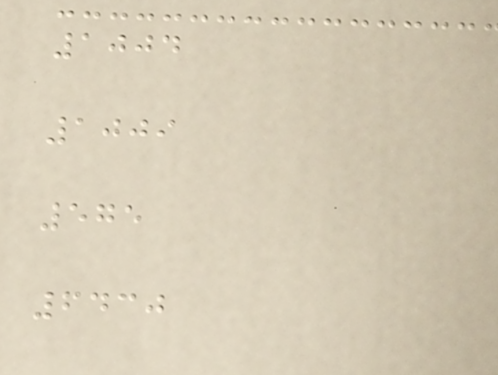1004
1009
575
6430
